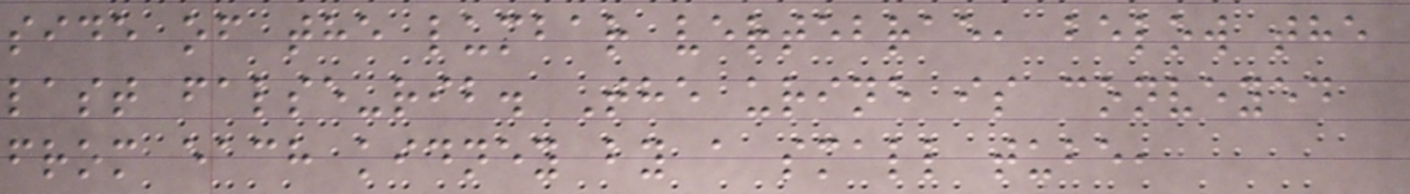side of the lumbar vertebrae, below the
last false-rib. The urine is conveyed
from each kidney by a small tube,
